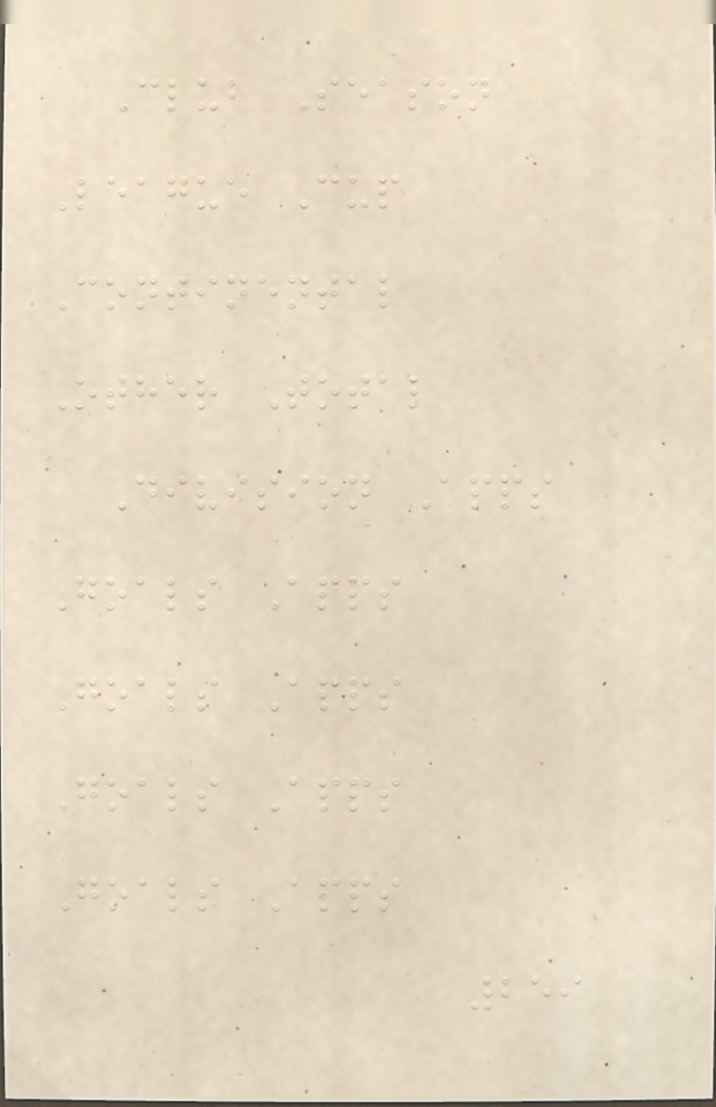Club Season
League Cup
Continental
Other Total
Division Apps
Goals Apps
Goals Apps
Goals Apps
Goals Apps
259
